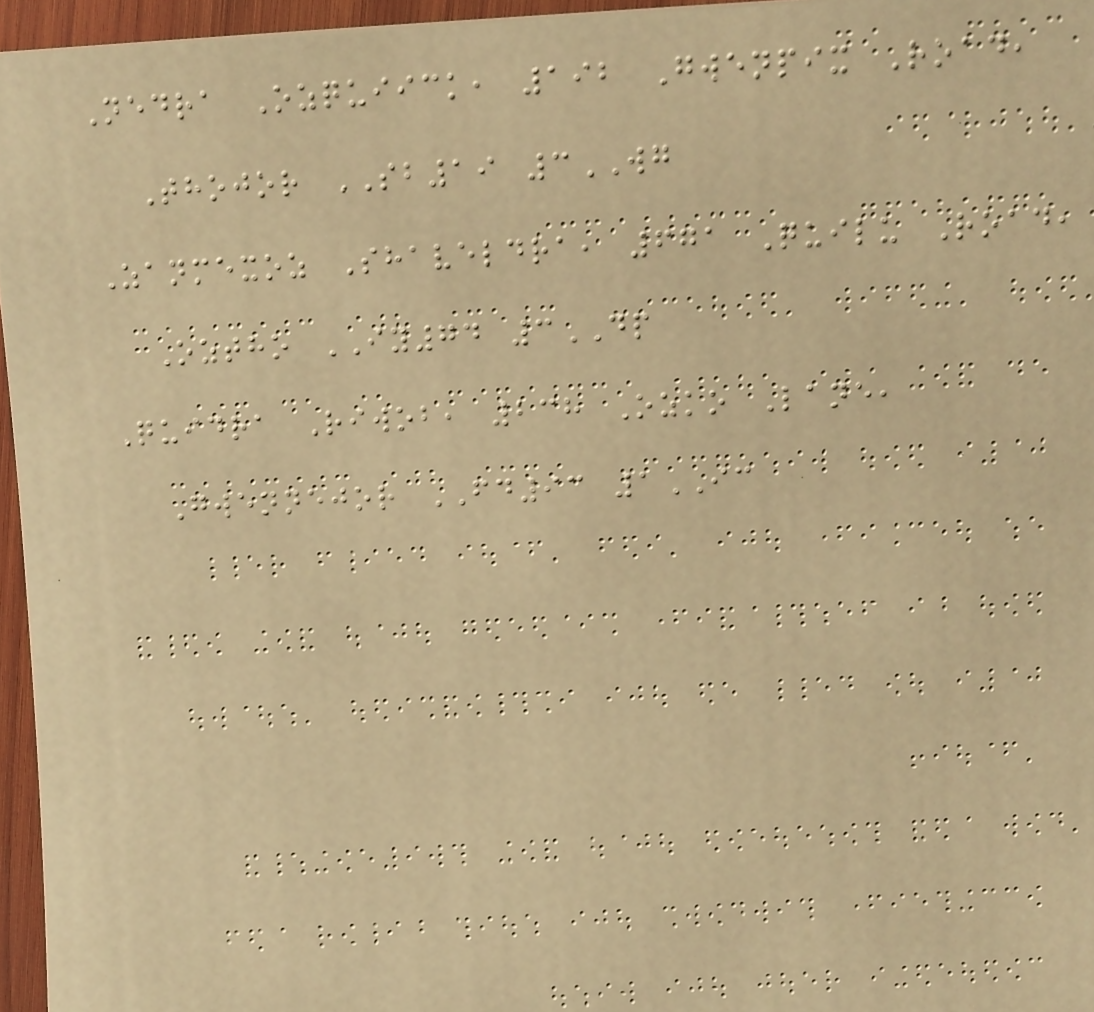Nedra Ozquiick, 192 Gwenpix Road,
Thojor SB19 3WG
Zanmexoz Shaveldra, 671 Quilu Road,
Oztho IY74 3DP
Quidra Riwob, 238 Ozko Lane,
Gwennejor FD93 1IC
